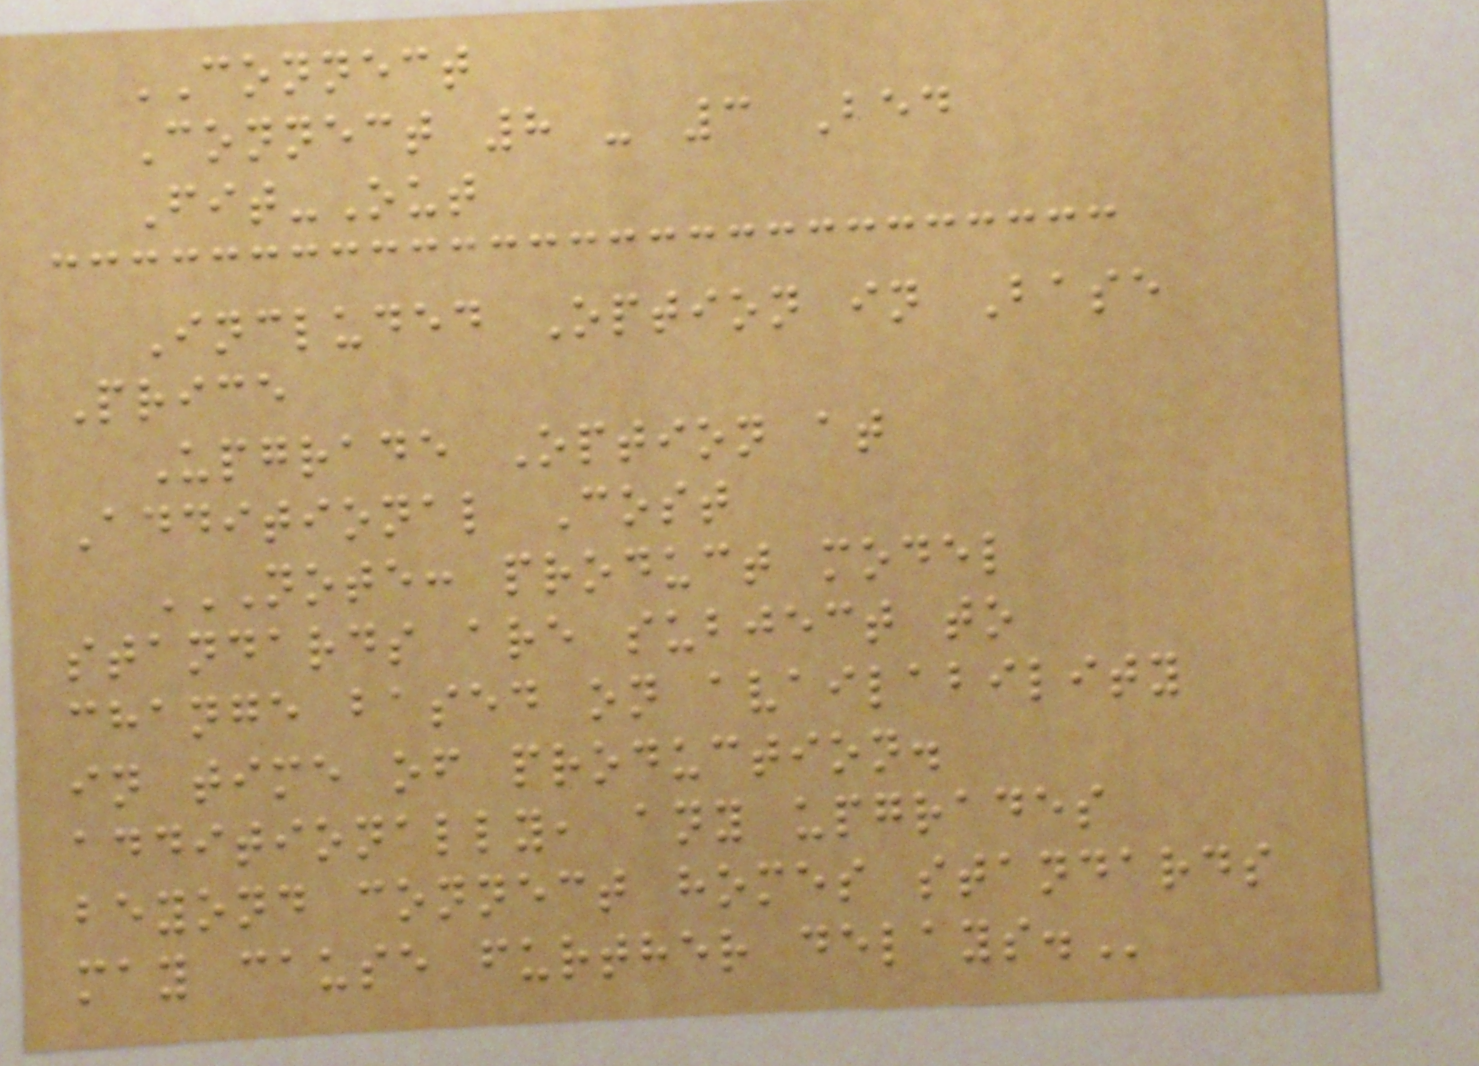CONNECT
Connect 8 - 3 Bed
Fit-Out
Included Option in Base
Price
Upgrade Option at
Additional Cost
NOTE: PRODUCT MODEL
STANDARDS ARE SUBJECT TO
CHANGE BASED ON AVAILABILITY
IN TIME OF PRODUCTION.
ADDITIONALLY, ANY UPGRADES
BEYOND CONNECT HOMES STANDARDS
MAY CAUSE FURTHER DELAYS.
